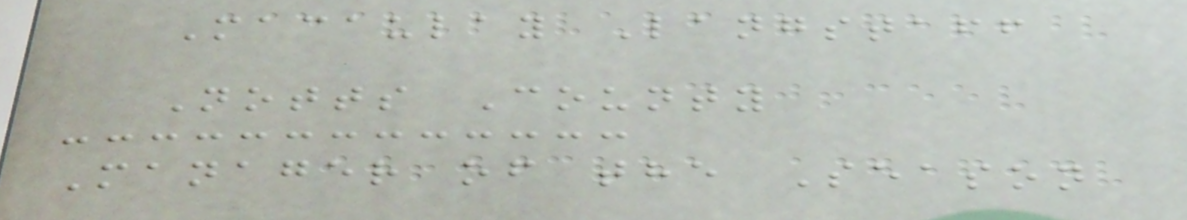Macaulay Langstaff
Notts County
Manager of the Season
